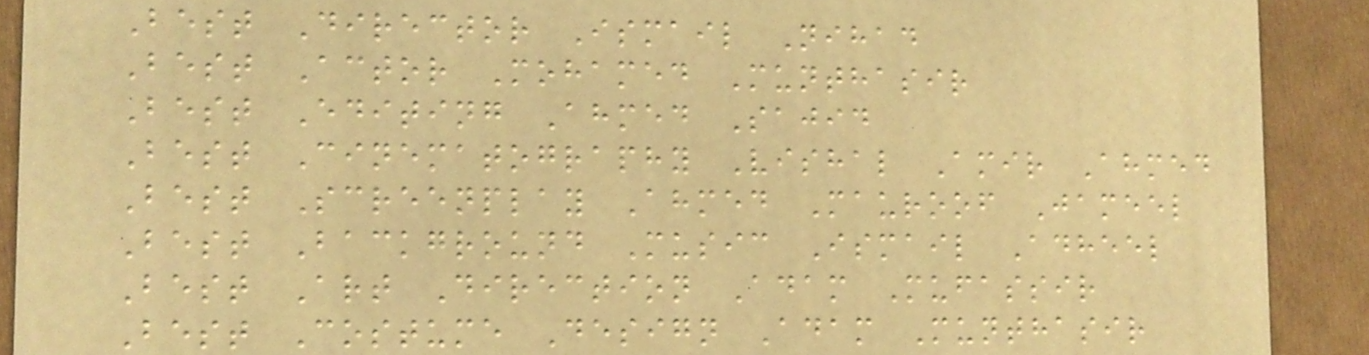Best Director Ismail Nihad
Best Actor Mohamed Munthasir
Best Editing Ahmed Sajid
Best Cinematography Vishal Amir Ahmed
Best Screenplay Ahmed Mauroof Jameel
Best Background Music Ismail Adheel
Best Art Direction Adam Mufassir
Best Costume Design Adam Munthasir
